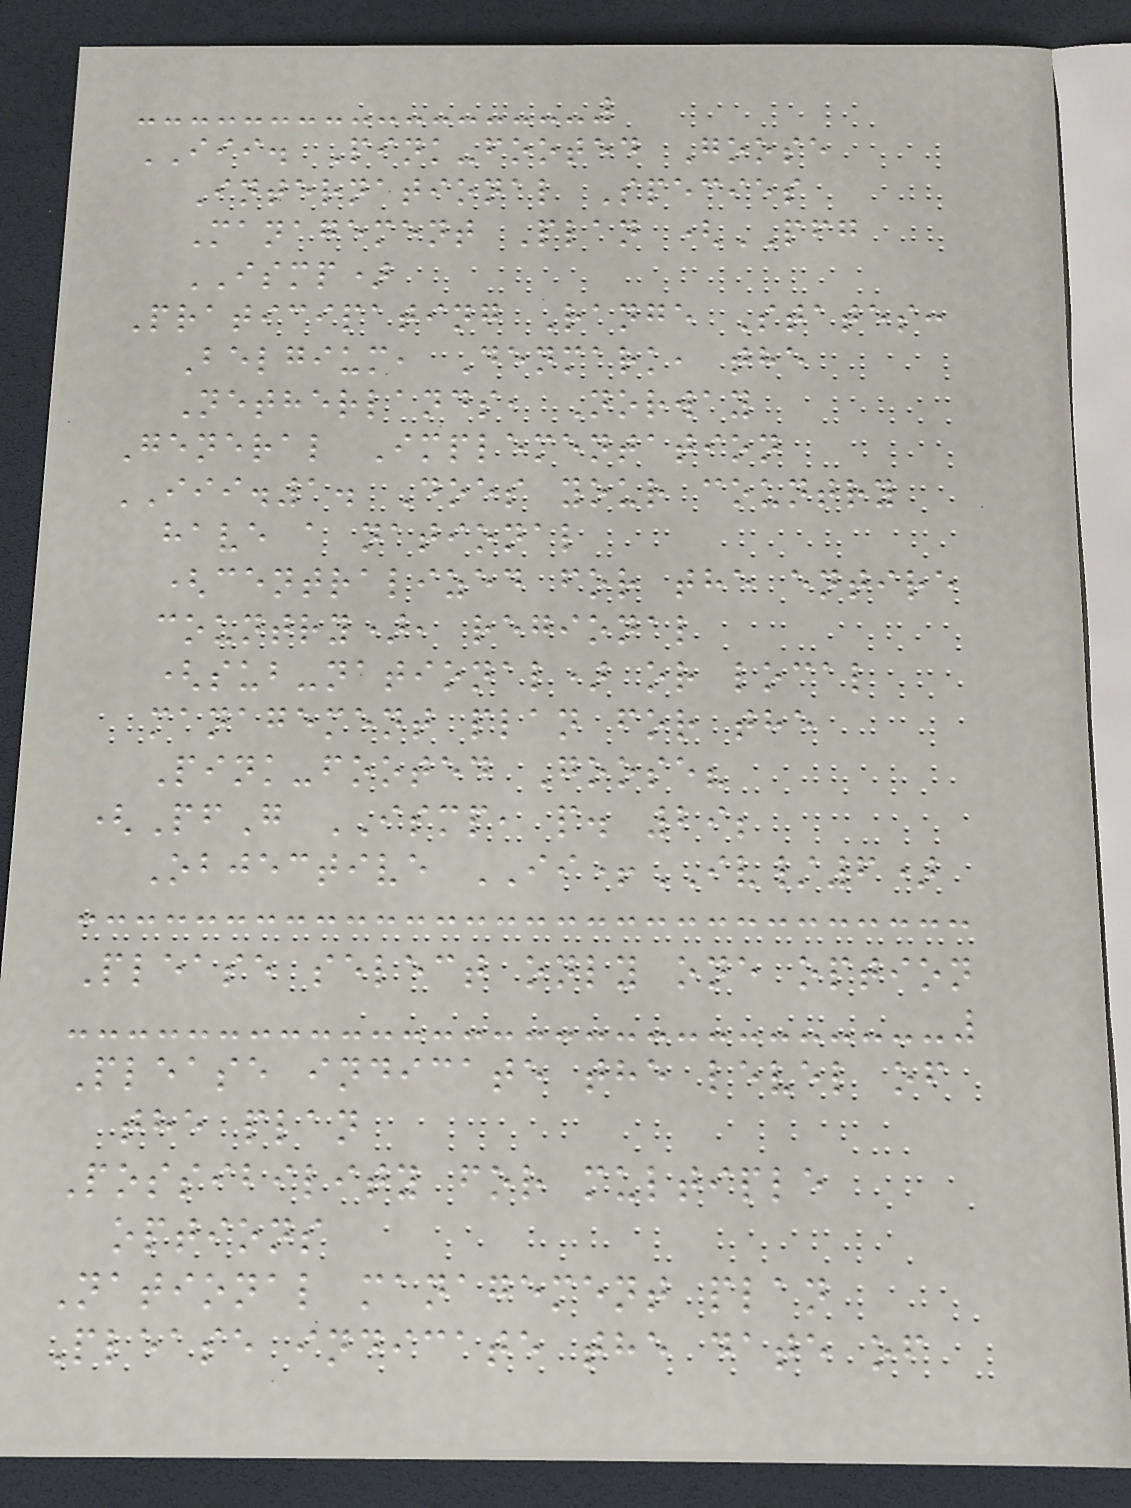III. Pink-footed Goose
International Species
Management Plan (PFG
ISMP)
Praticipating Range States:
Belgium, Denmark, the
Netherlands, Norway
General Implementation
III.1. Does your country
have a national
(centralized for the entire
country), regional
(sub-national) or local
management plan for the
Pink-footed Goose?
(PfG ISMP, p. 29;
Objective II+IV/6)
Please select only one option
Please indicate the level of
the plan
Possibility for multiple
options
National management plan
Please indicate the date of
